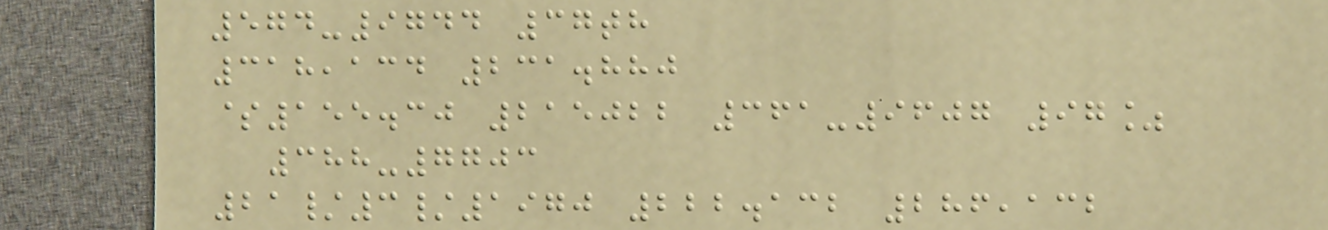574-9744 37th
318,134 231.880
$155.30 215022 361-9607 97%
388-7703
21/3/1970 222.132 286,132
